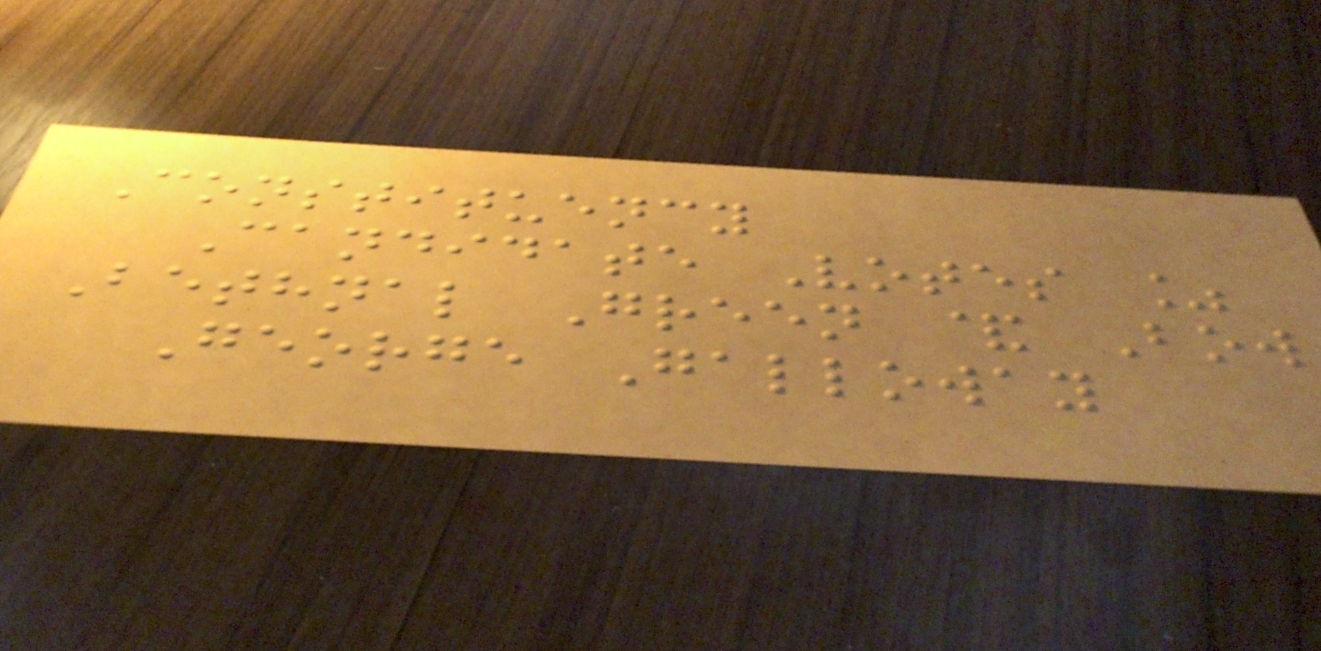Constituency
Candidate Votes %
Bethnal Green & Bow
George Galloway
